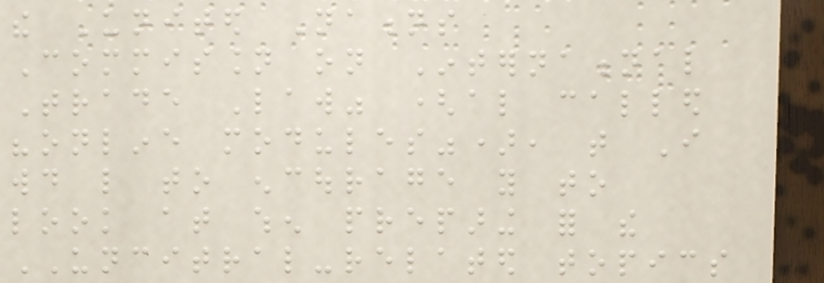the United Nations
Commission on International
Trade Law" (also called
"online modules"), that I
would like to encourage you to
look at when preparing for the
UNCITRAL-related topics
